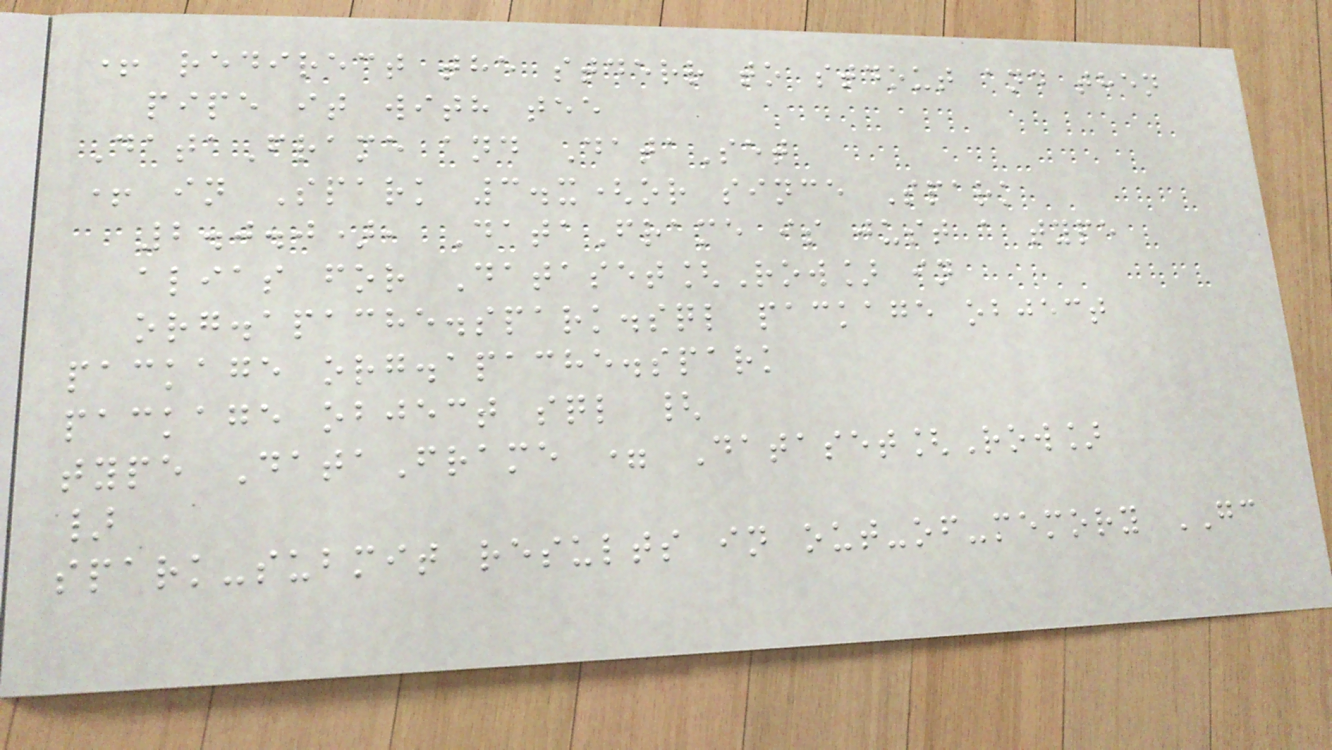+ redirect the stderr to stdout and then
pipe it with tee
DataFrame and DataSet
+ in Spark 3.x(or since Spark
2.0.0), DataFrame is just a type
alias for Dataset[Row] in
org.apache.spark.sql package object
package org.apache.spark
package object sql {
type DataFrame = Dataset[Row]
}
spark-submit results in out-of-memory GC
